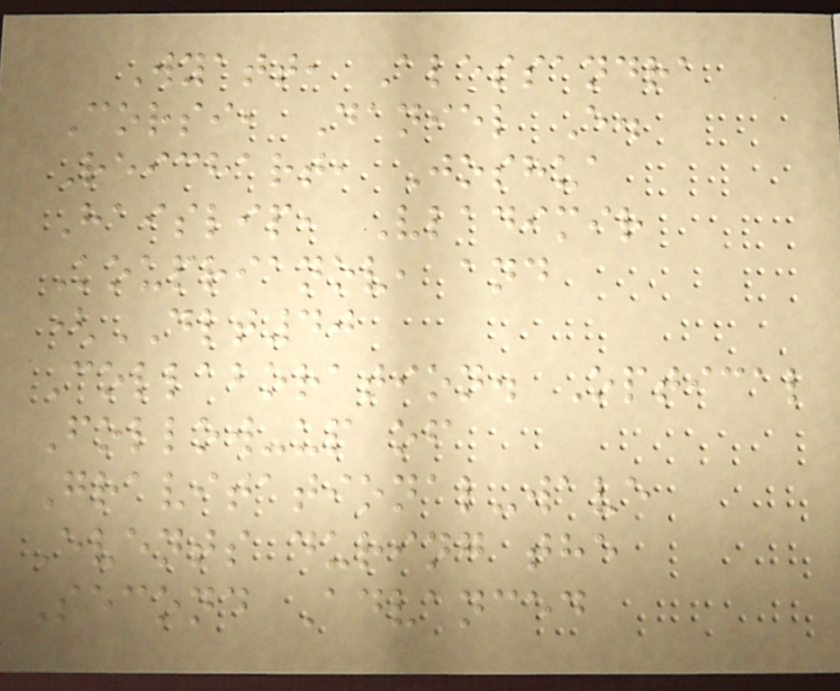Wyatt, Alessandra
Corsi, Daniel E.
Reichart, Joshua
Haislip, Vladimir
Kouprianov, and
(DLT40
Collaboration. Optical
Follow-up of
Gravitational-wave
Events during the
Second Advanced
